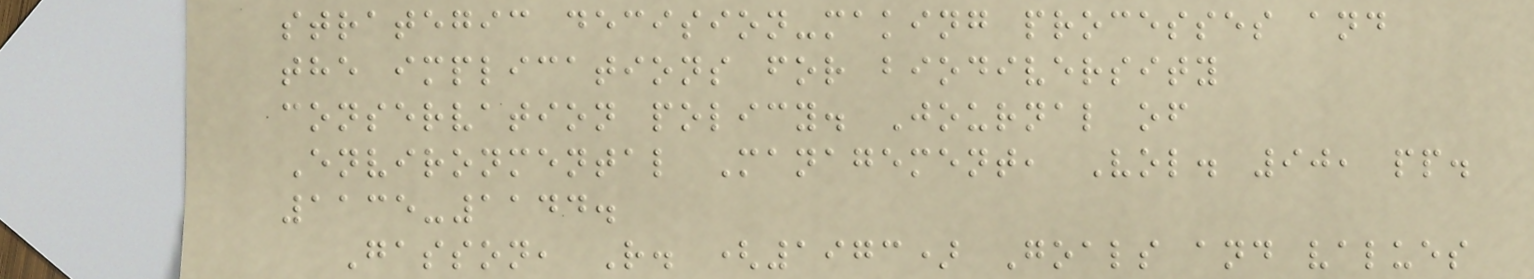strategic decision-making processes and
the implications for biodiversity
conservation policy. Journal of
Environmental Management, Vol. 90, pp.
1135-1144.
Gasson, R. (1973) Goals and values
